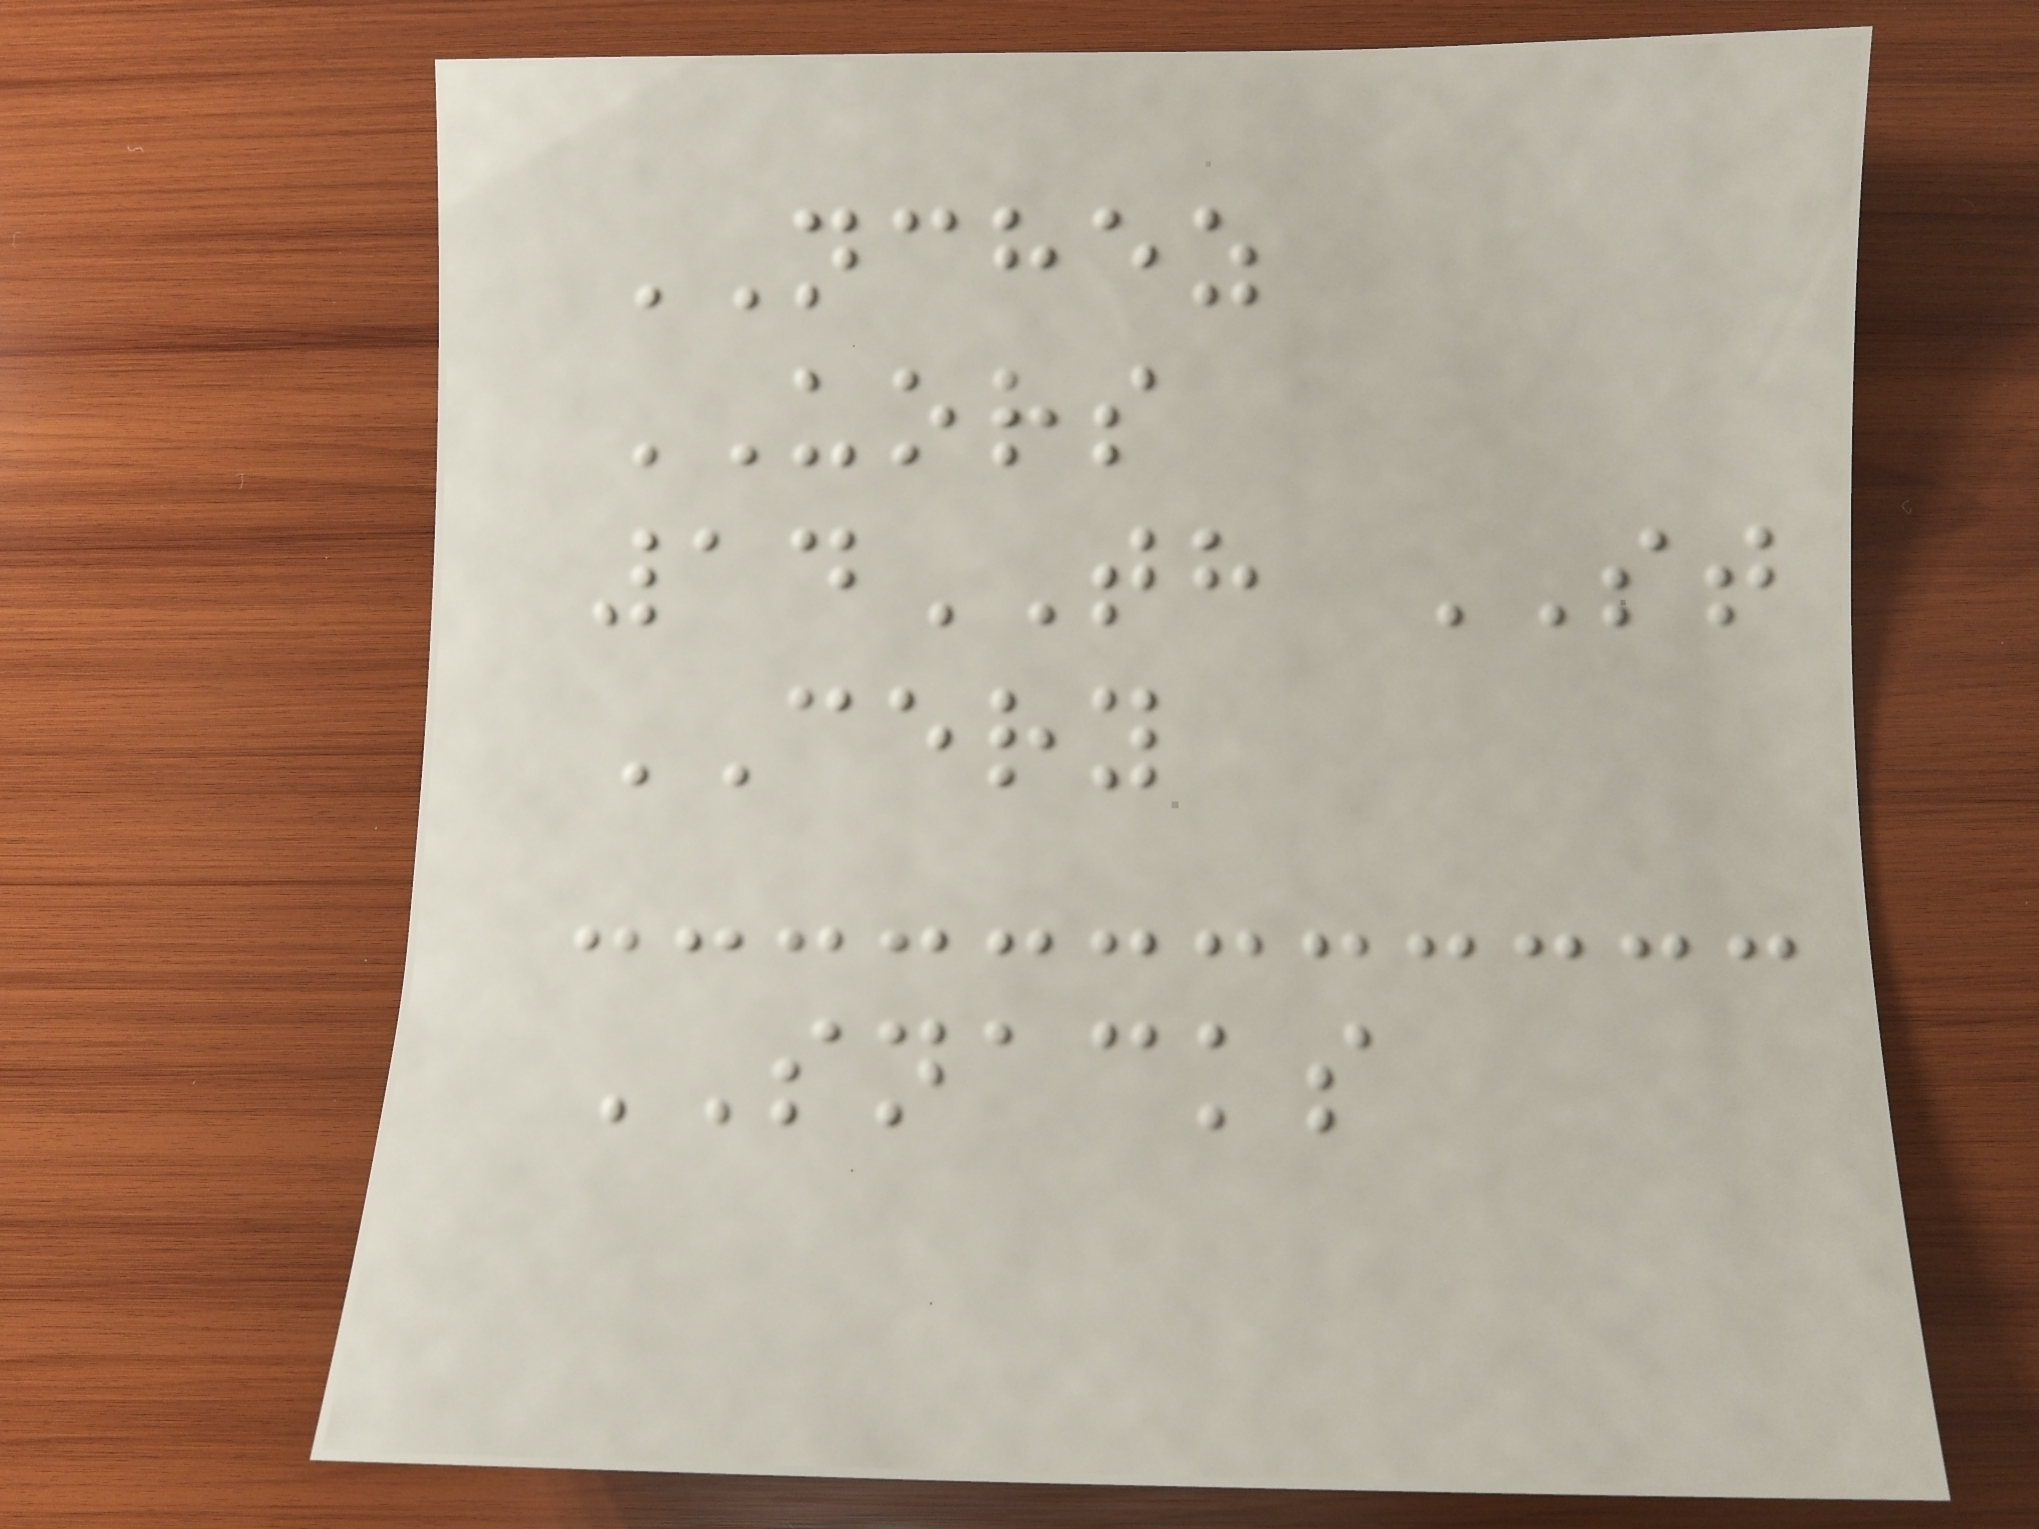NCHEZ
UORS
14TH ST
CERY
SNACKS
